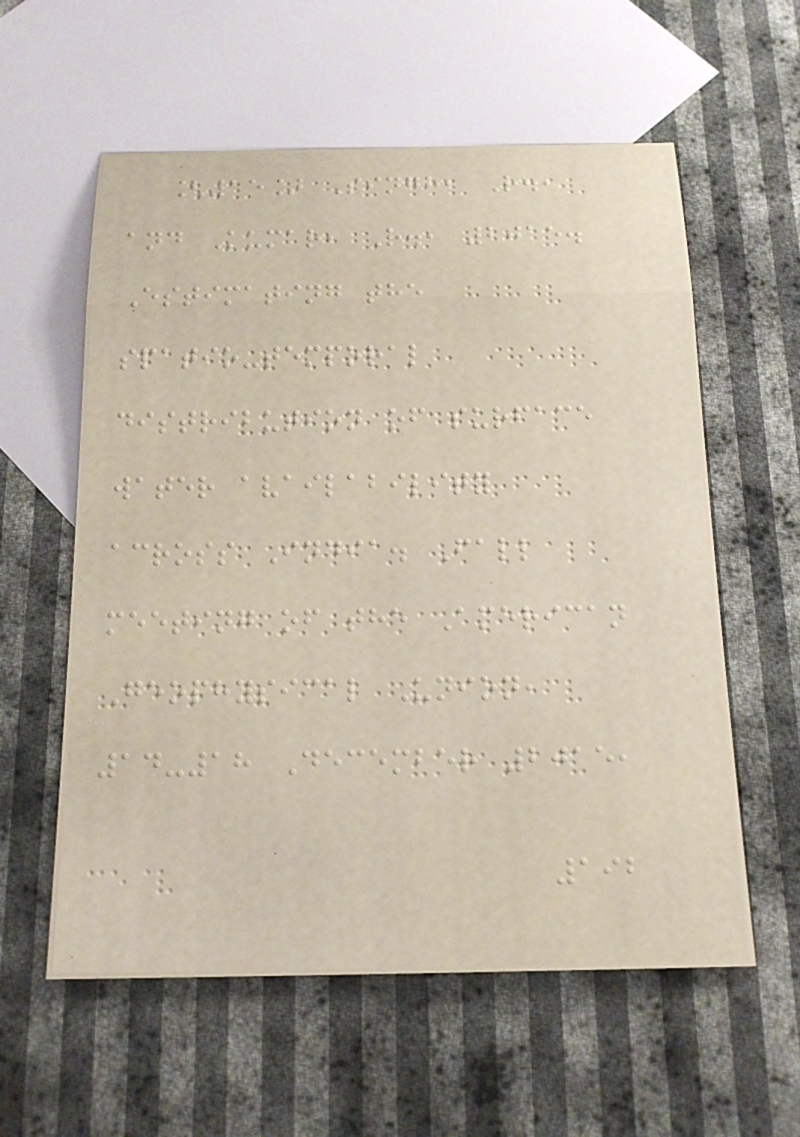[15] Singh, R.,
and Kumar, R., 2015.
Estimating the
spatio-temporal
distribution of surface
water availability
across India. Fall
meeting of the American
Geophysical Union,
14-18 December 2015,
192
